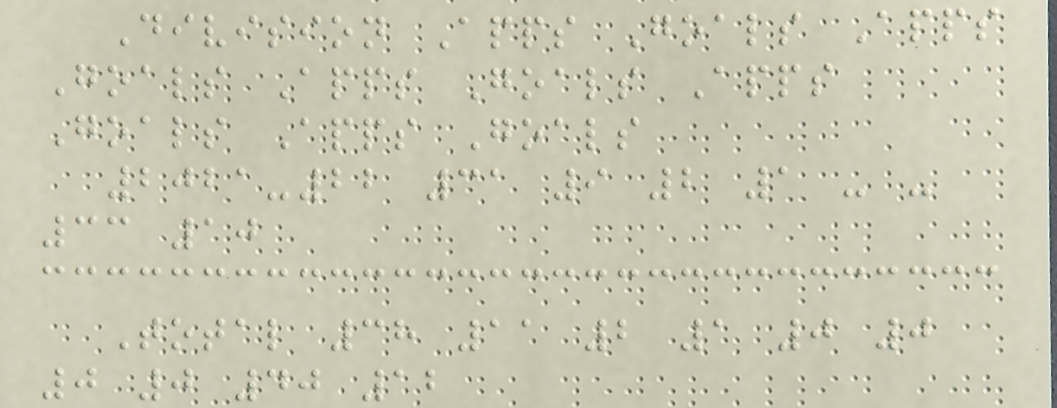Division Apps Goals Apps
Goals Apps Goals Apps
Goals Apps Goals
2021-22 31 9 2 1 - -
33 10
Total 38 11 2 1 0 0
0 0 40 12
